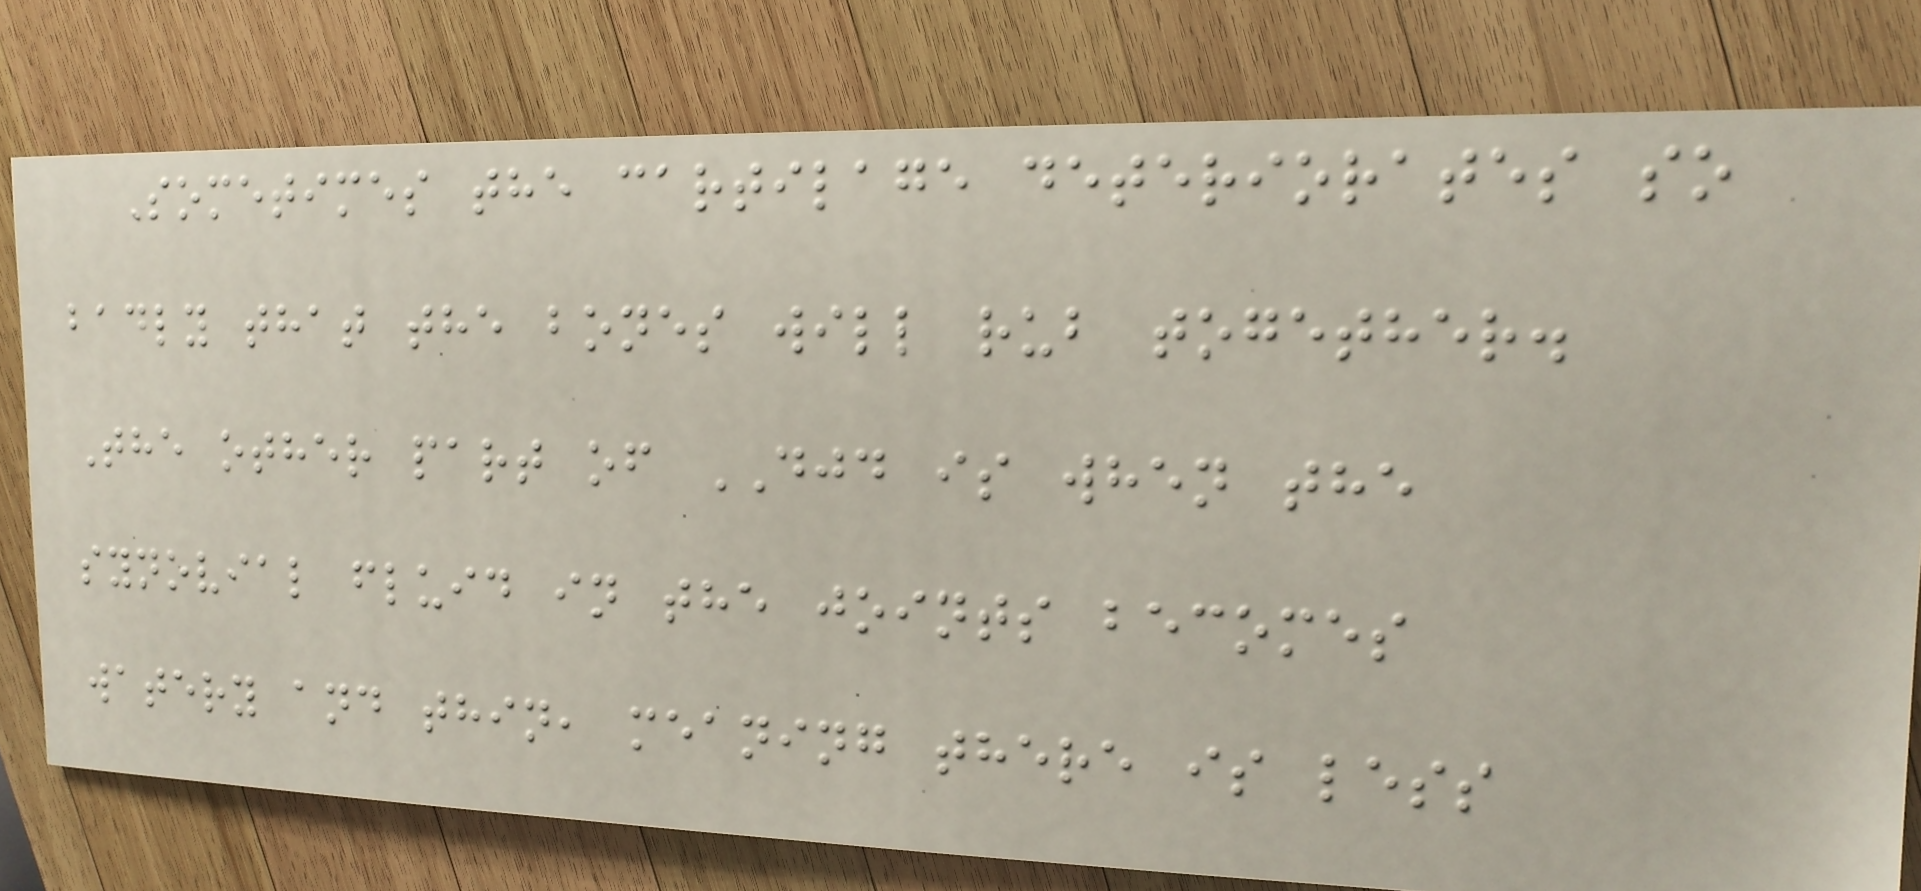Sometimes the cartilage deteriorates so
badly that the bones will rub together.
The other part of DJD is when the
synovial fluid in the joints becomes
watery and thin, meaning there is less
